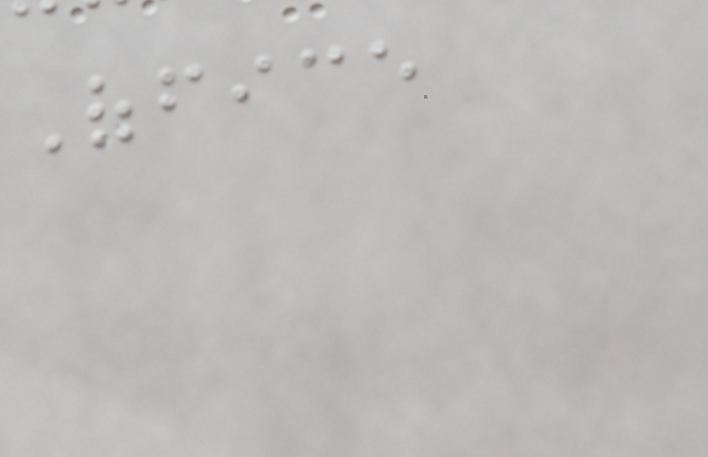Office
